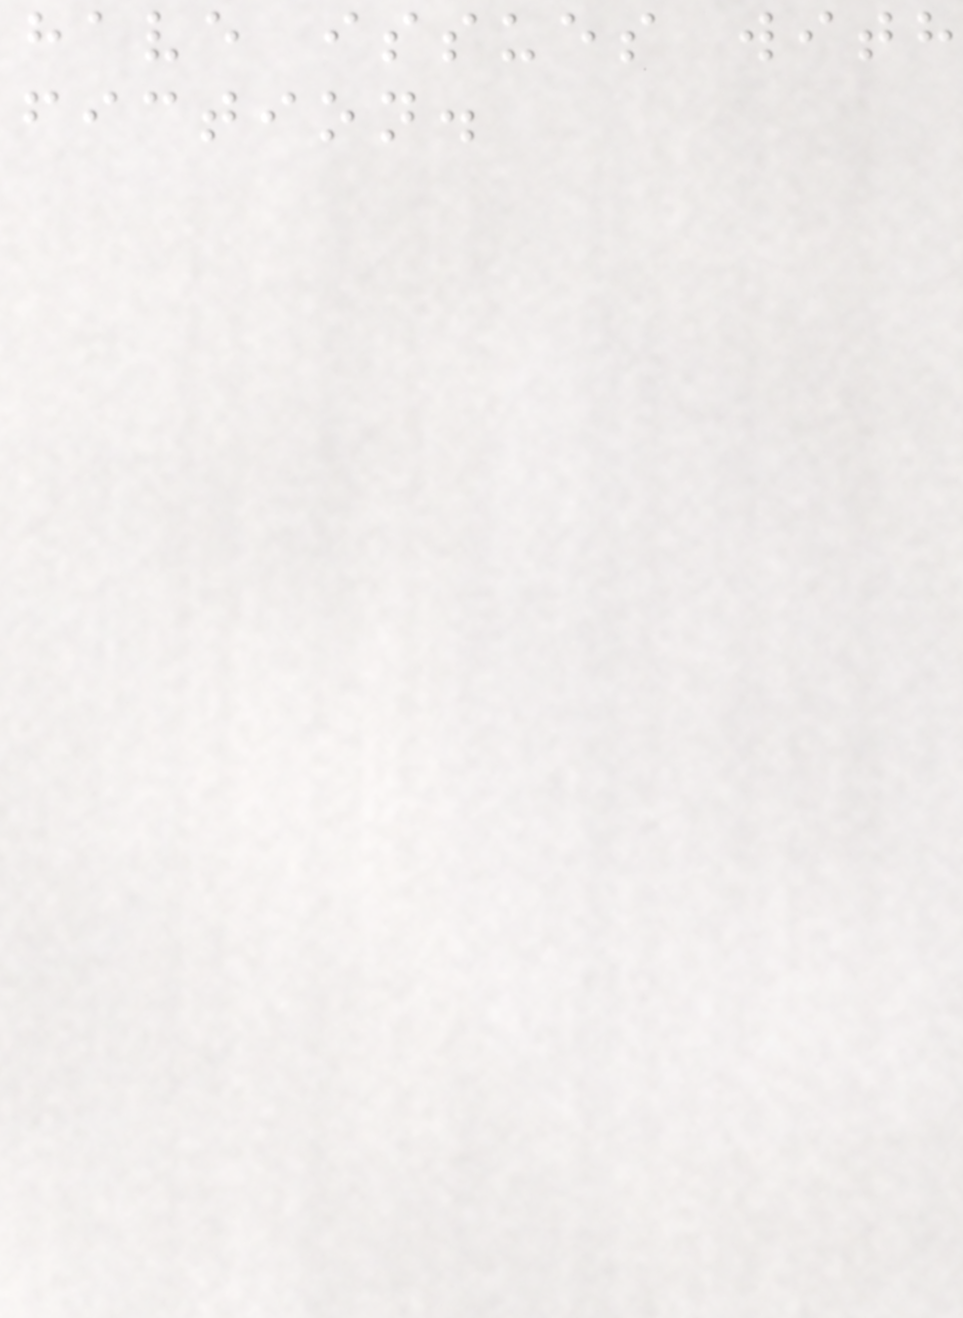have issues with
fiction.
